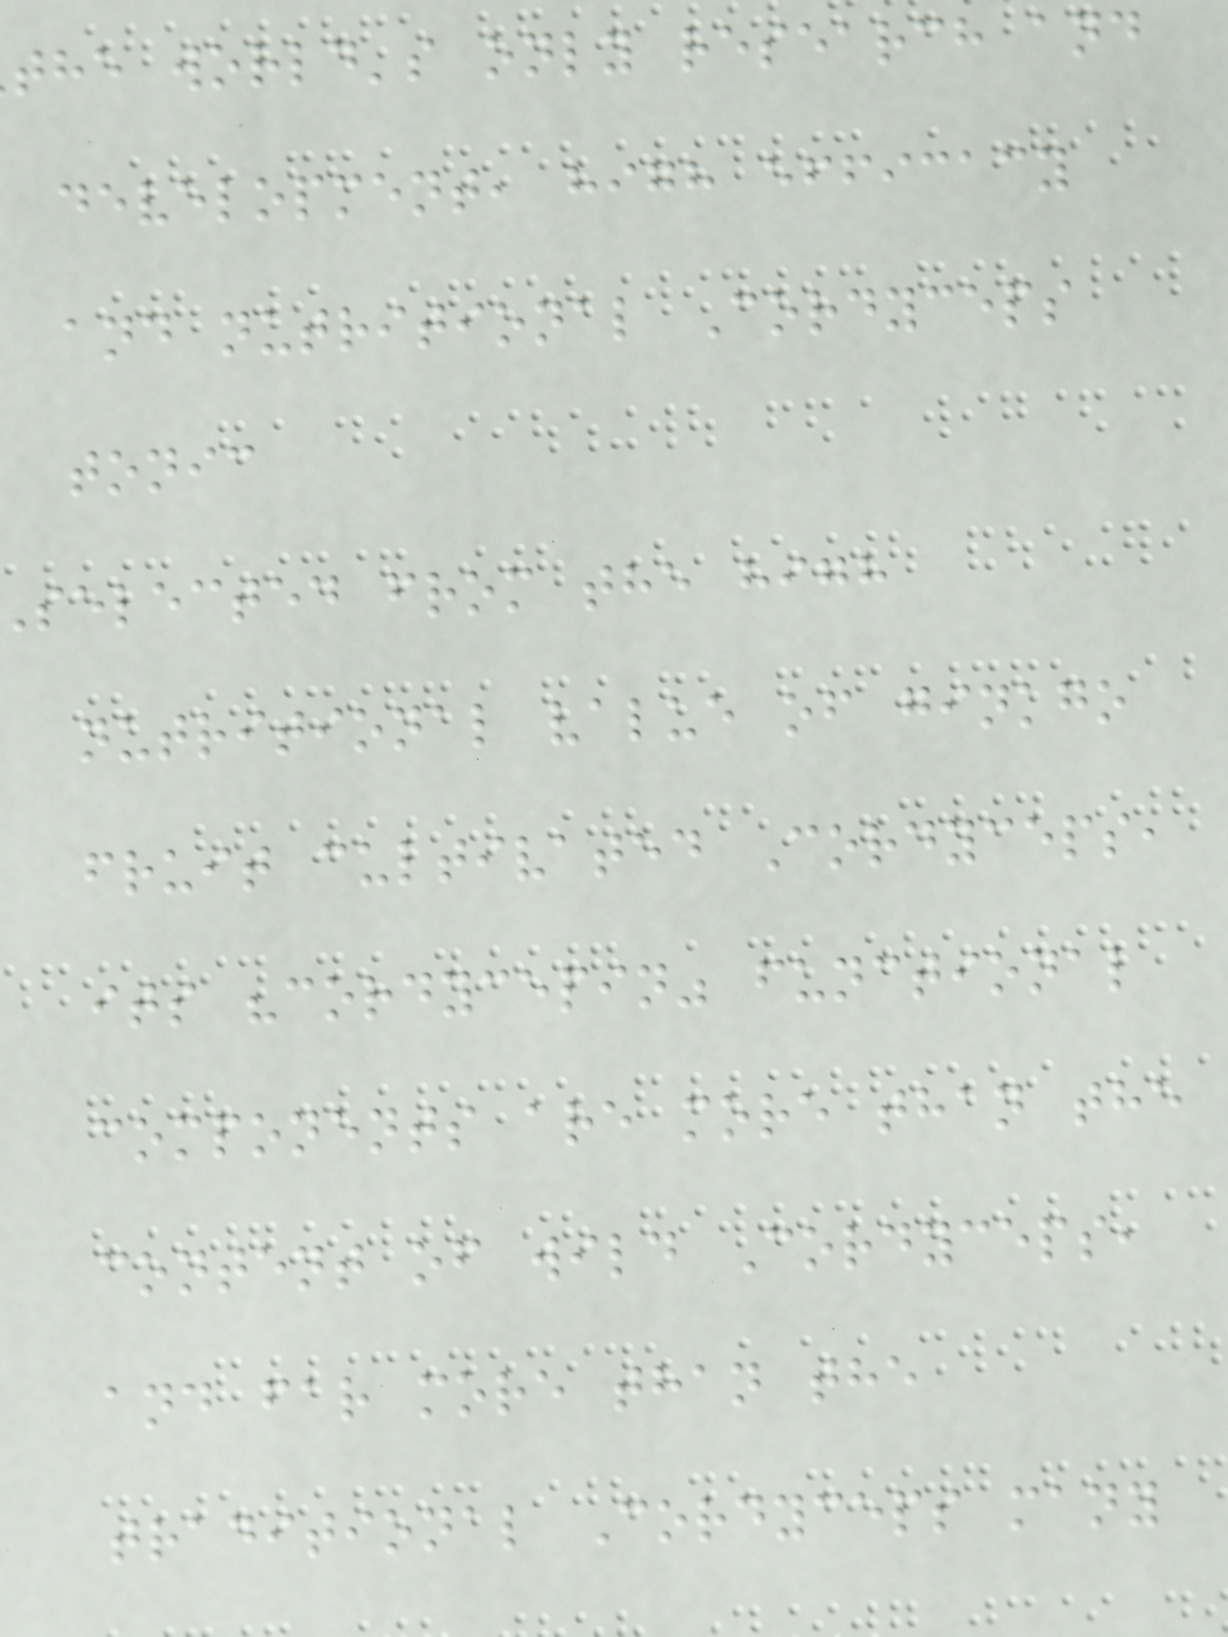the world's only research and
development, high efficacy
and nutritional Cordyceps
tonic
selected from the high
nutritional value of ginkgo
fruit cultivated Cordyceps,
its "cordycepin" functional
components are more than the
content of wild Cordyceps,
and far more than the
traditional Cordyceps many
